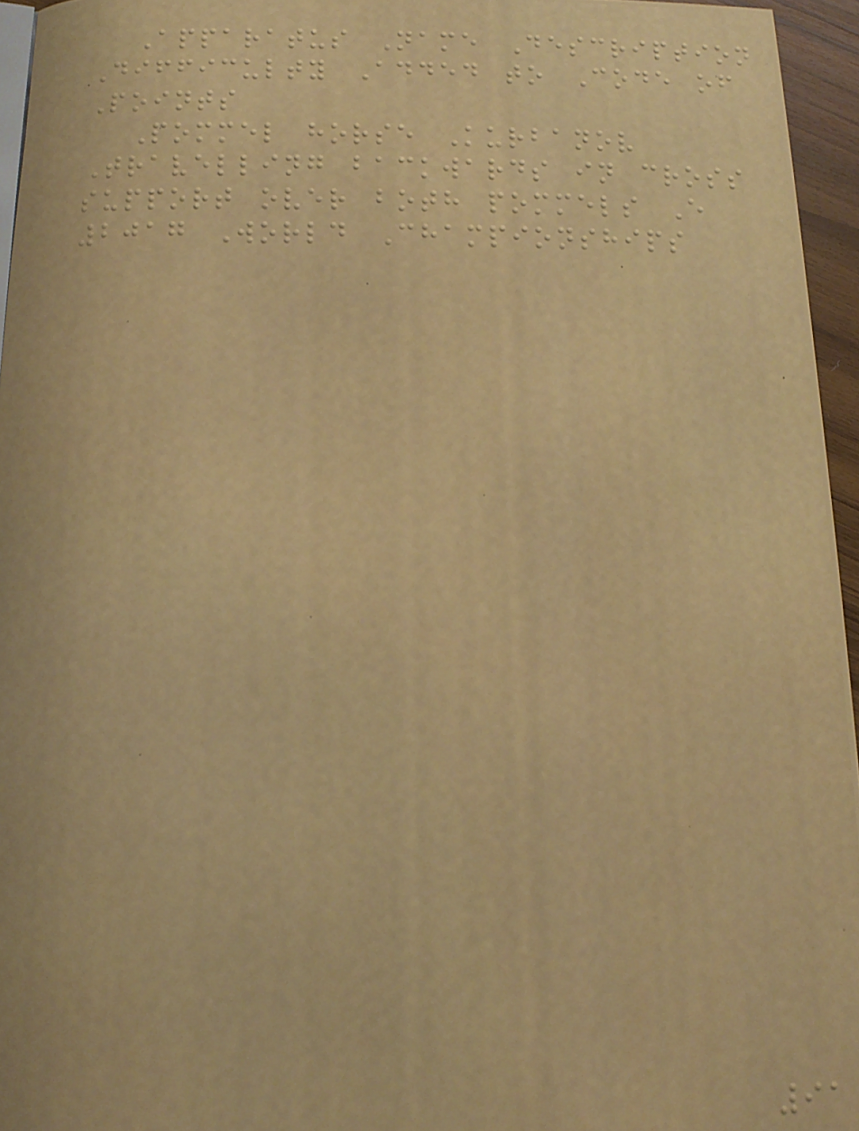Apparatus Name Description
Difficulty Added to Code of
Points
Pommel horse Kurbanov
Travelling backwards in cross
support over both pommels E
2017 World Championships
91
